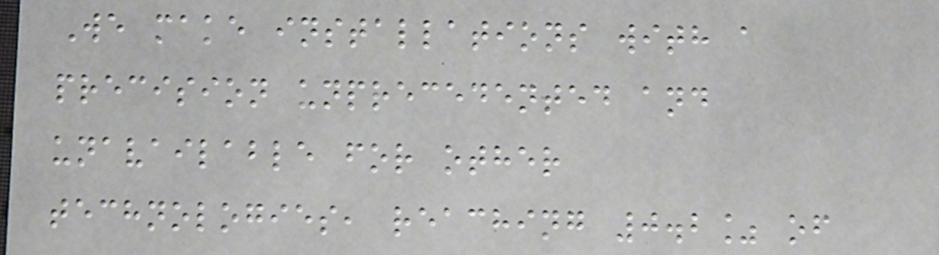We make installations with a
precision unprecedented and
unavailable for other
technologies, reaching 0.2% of
